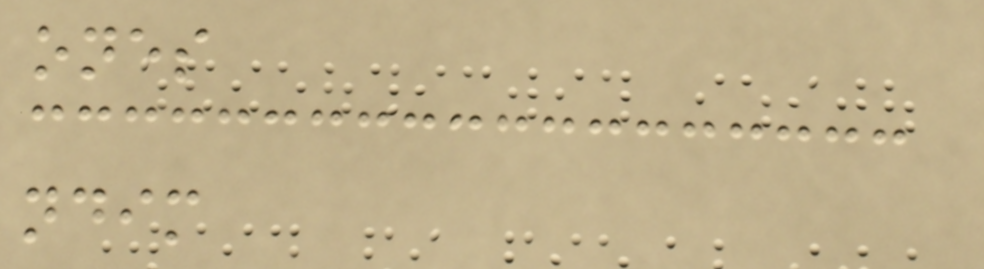ones
ndim
